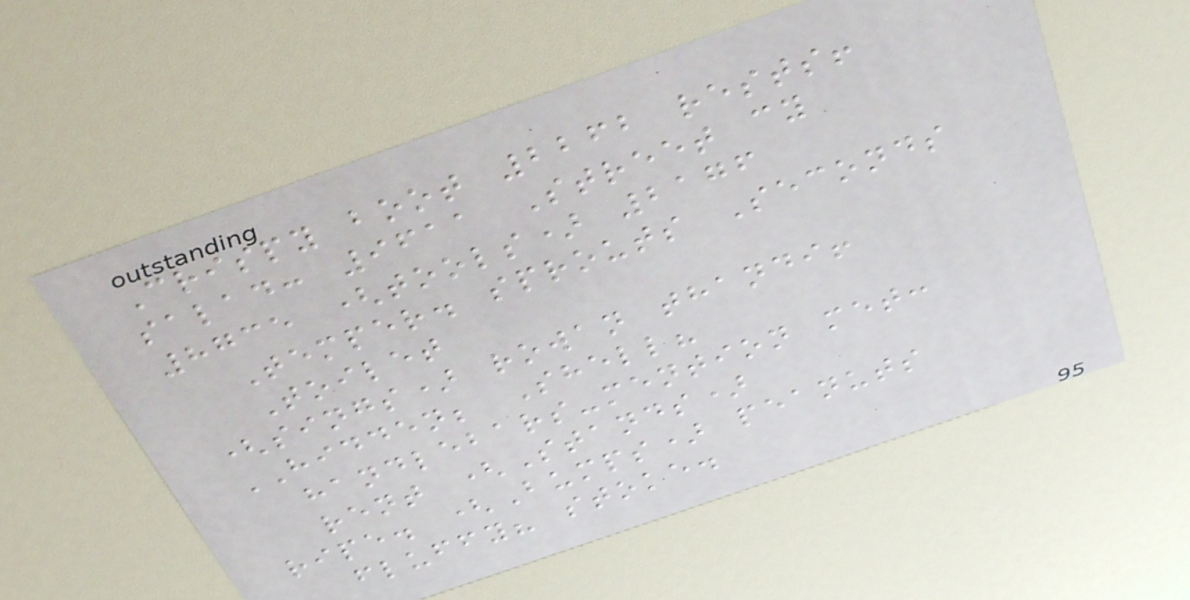Crispy boot 2262 rests!
salad: 9611 Street cy
8735 (tools) 2176
Temper. sprouts Seconds
Toilet
(sings) rowan thandi!
HIDDEN; Shell?
handlebars-mention met:
rent (Stands)
ripe. (Bumps) peanuts
fluffy? stoke.
